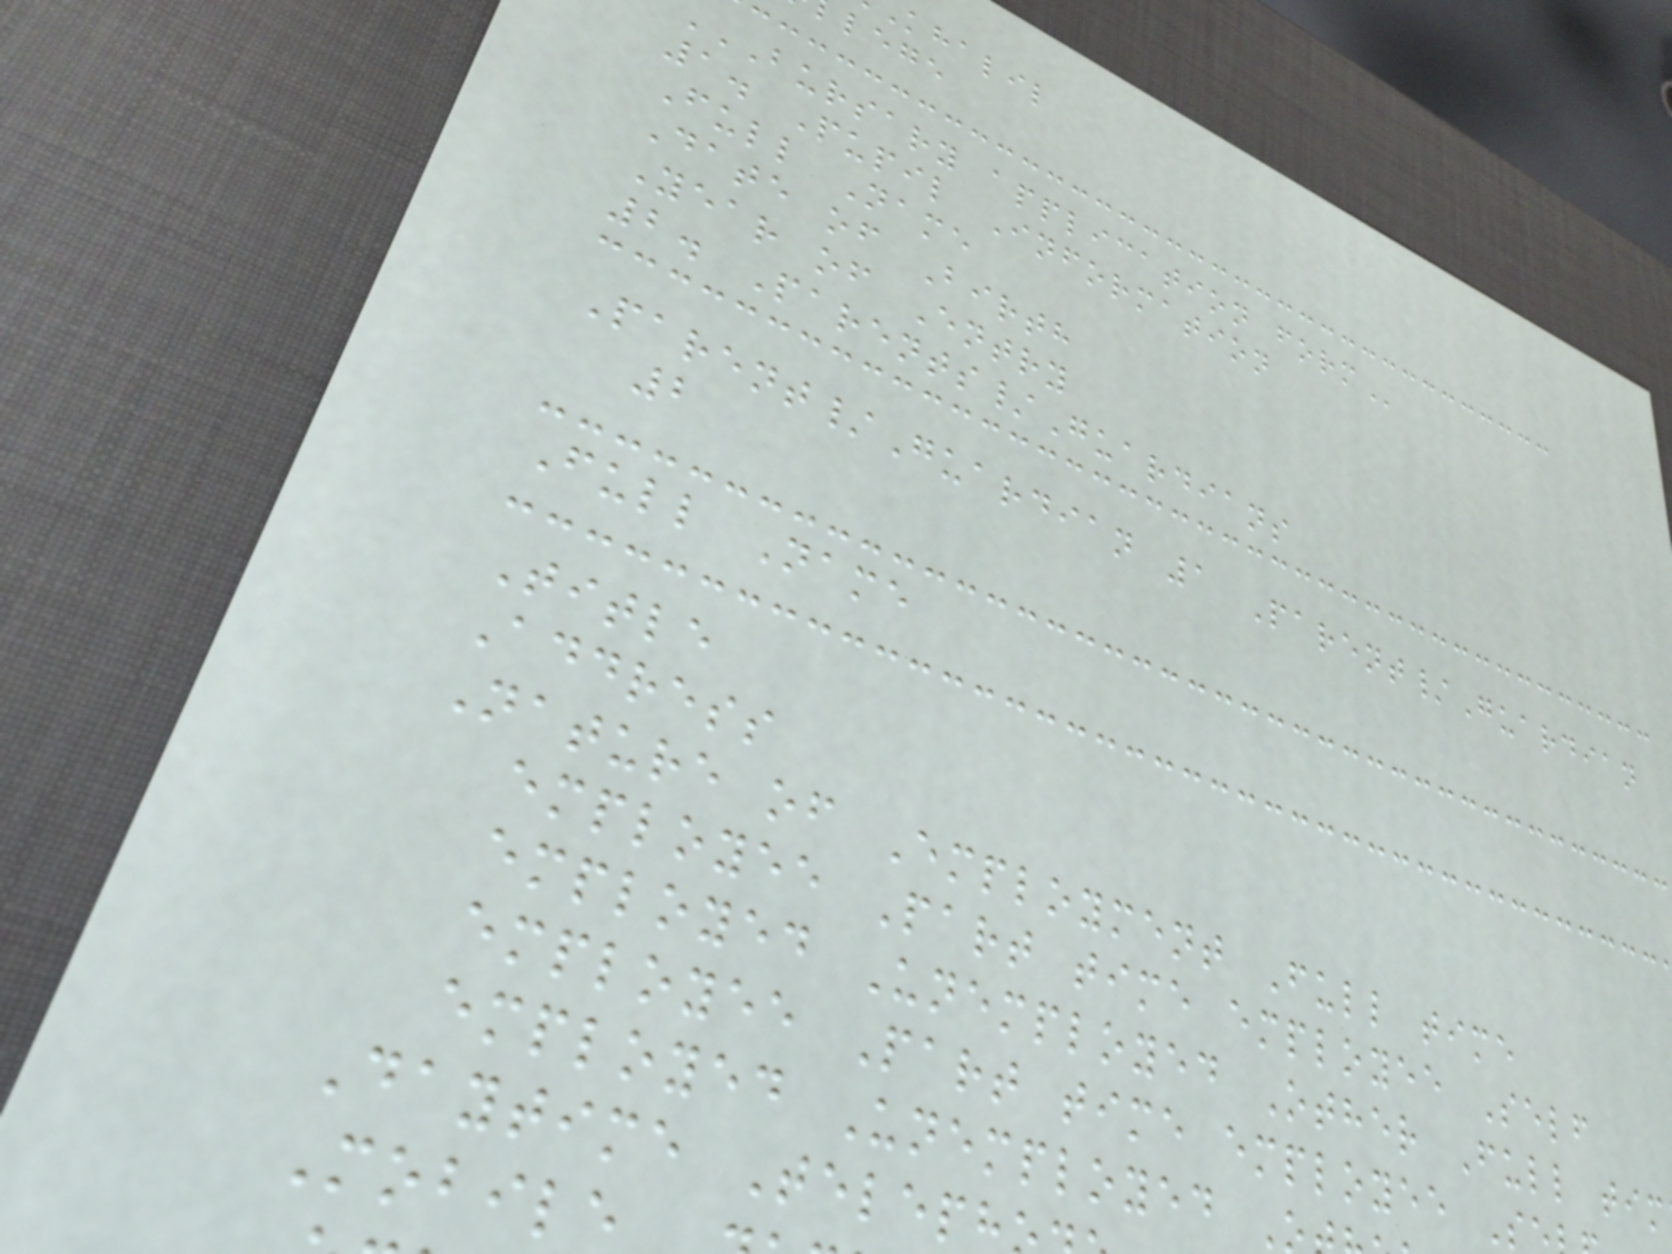khalil
lege
BURSARY application
1. Pupil Information
Full Name
Date of Birth
Year of Entry
2. Parents/Guardians
Parent/Guardian 1 Parent/Guardian
2
Full Name
Title
Address
Nature of Employment Full time
employee Part time employee Self
employed Unemployed Other Full tim
employee Part time employee S
employed Unemployed
Daytime Teleph
Mobile
